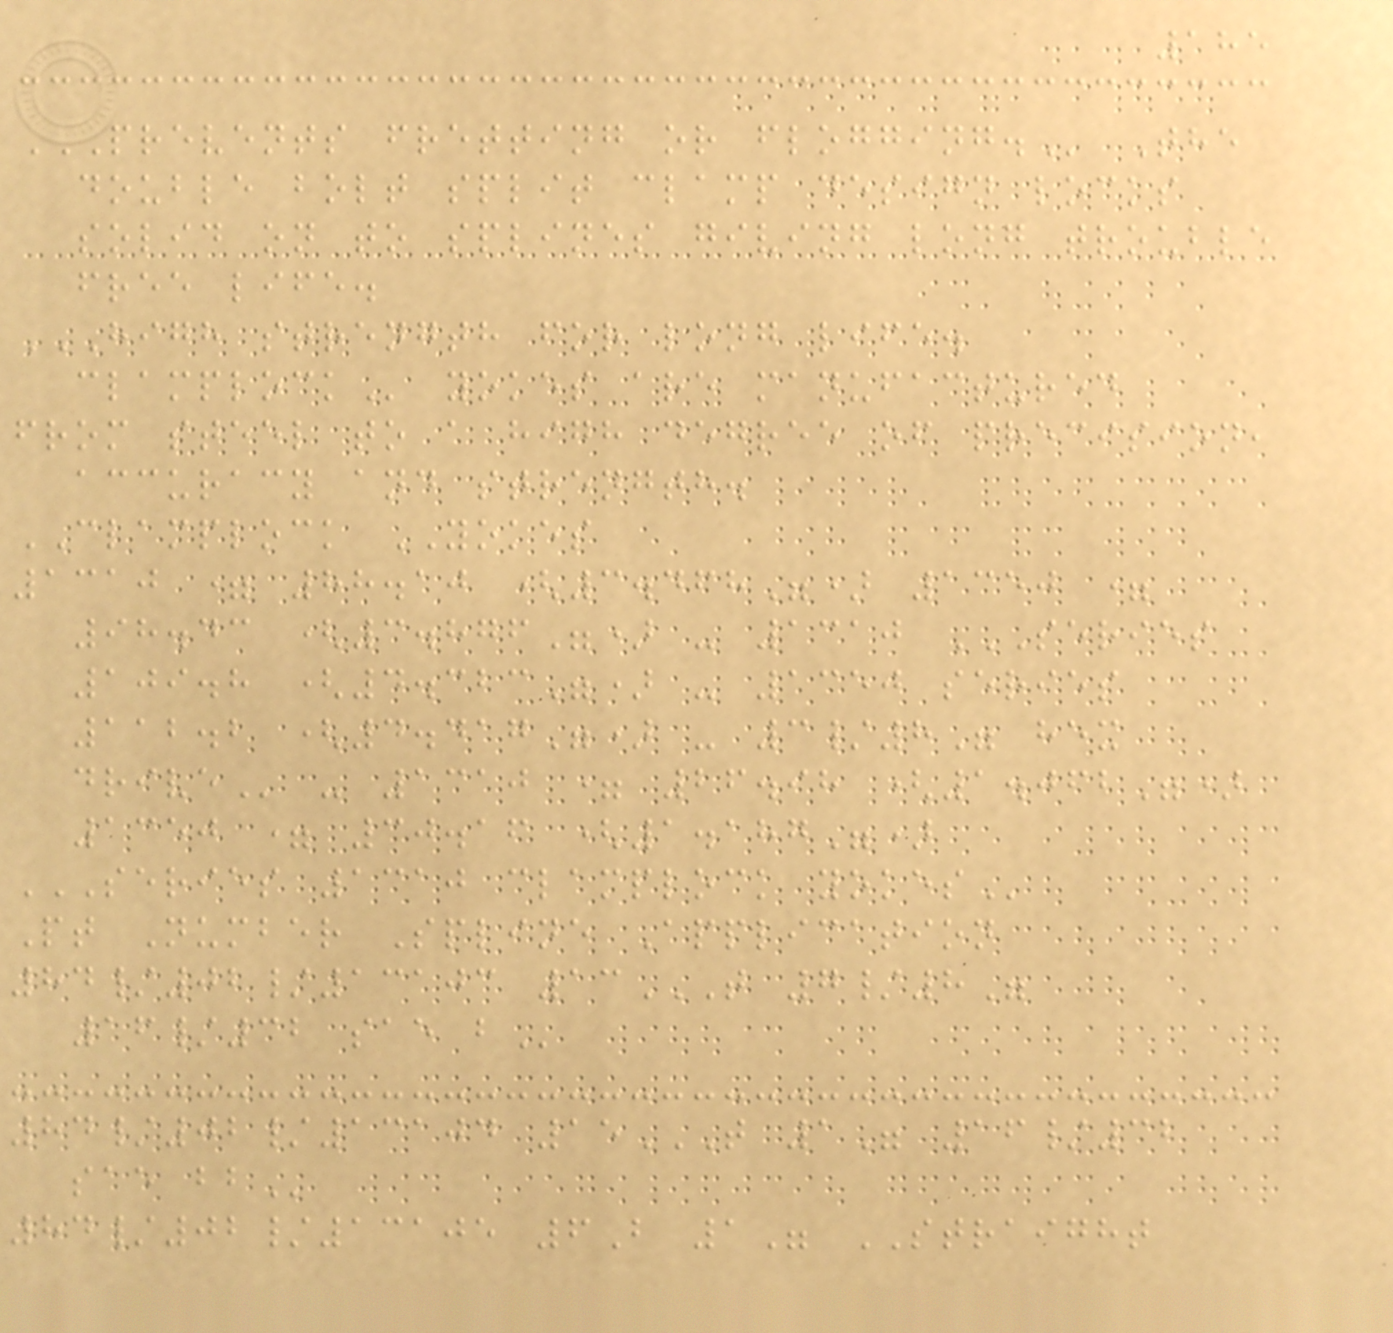185
PREVENTS FRETTING OR FLOGGING. The
double bolt split clamp design locks
solid on to splines giving long trouble
free life.
HIGH STRENGTH FOR LONG LIFE.
CLAMPLOCK yokes are manufactured
from steel to a high degree of precision,
accuracy and strength.
CLAMPLOCK YOKES
1310 = 88.10 (3.468") 1350 =
98.43 (3.876") - 1310 SERIES
109.8 (4.323") - 1350 SERIES
112.2 (4.417") - 3/8" HEX
DRIVE - 1310 = 26.98 (1.062")
1350 = 30.16 (1.187")
SERIES 1310 CLAMPLOCK YOKES
Pt Number Spline Application
84/02/13103 13T 7/8"
16/32 SAE B
84/02/13104 15T 1" 16/32
SAE BB
84/02/13105 6B 1" STRAIGHT
